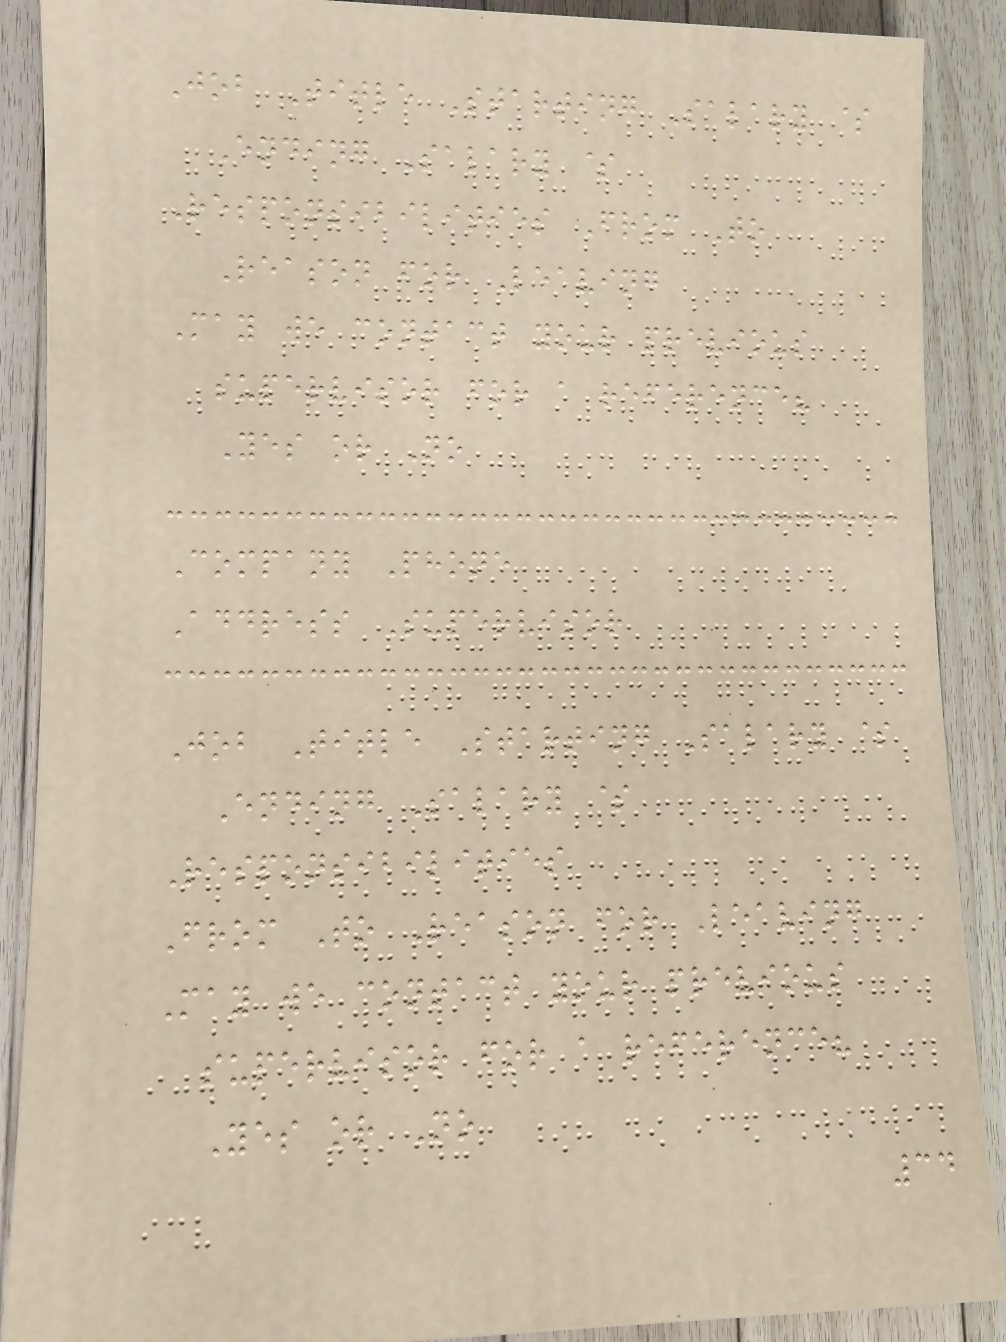Job Title Starting Salary $
Ending Salary $
Responsibilities From To
Reason for Leaving
May we contact your previous
supervisor for a reference?
Yes or No
Company Phone
Address Supervisor
Job Title Starting Salary $
Ending Salary $
Responsibilities
From To Reason for Leaving
May we contact your previous
supervisor for a reference?
Yes or No
34
